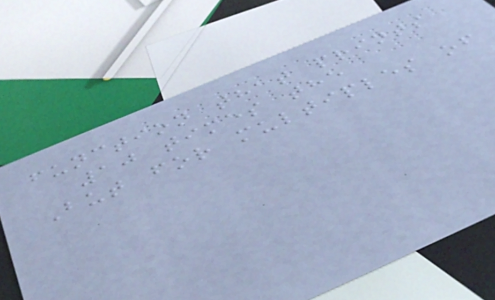function that prints
10 times the
But for multiples of
